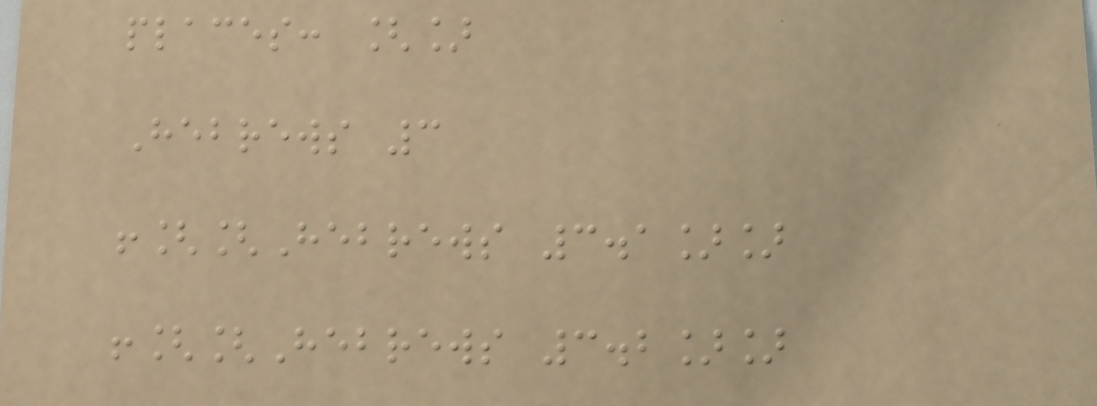places: []
Hebrews 3
![[Hebrews 3.1]]
![[Hebrews 3.2]]
